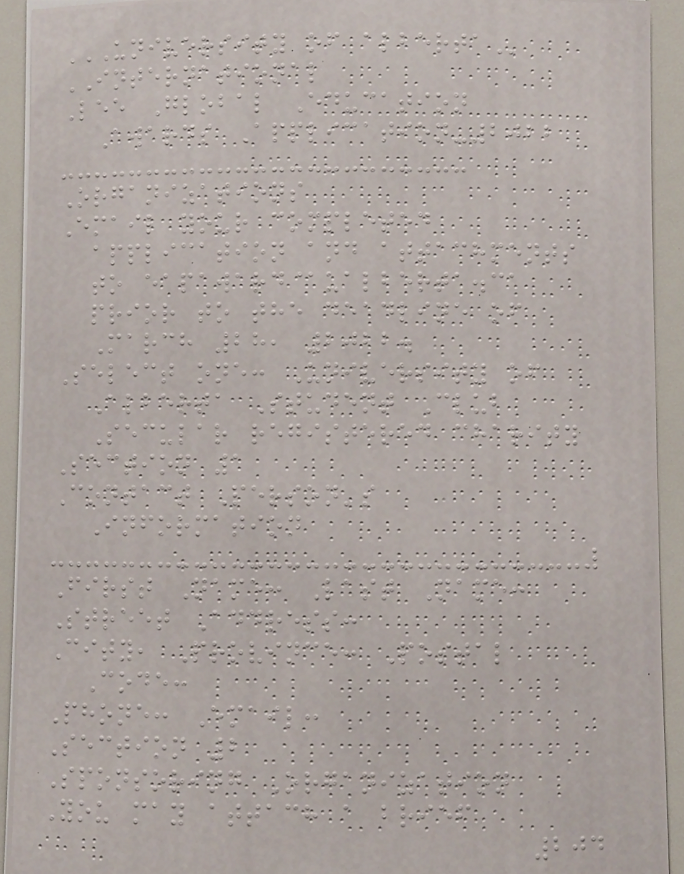UNIVERSITY OF ALBERTA
INTERNATIONAL
Lee Global Education
Awards Application-2022
Organizations
Email your completed
application and attachments
to eapaward@ualberta.ca
prior to the deadline of
March 28, 2022.
Select one: University of
Alberta Student Club
Secular registered charity
Section 1
Contact Person's
Information
First Name: Last Name:
Street Address:
City, Province: Postal
Code:
Phone: Email:
Section 2
Sponsoring Organization
You may attach a brief
204
